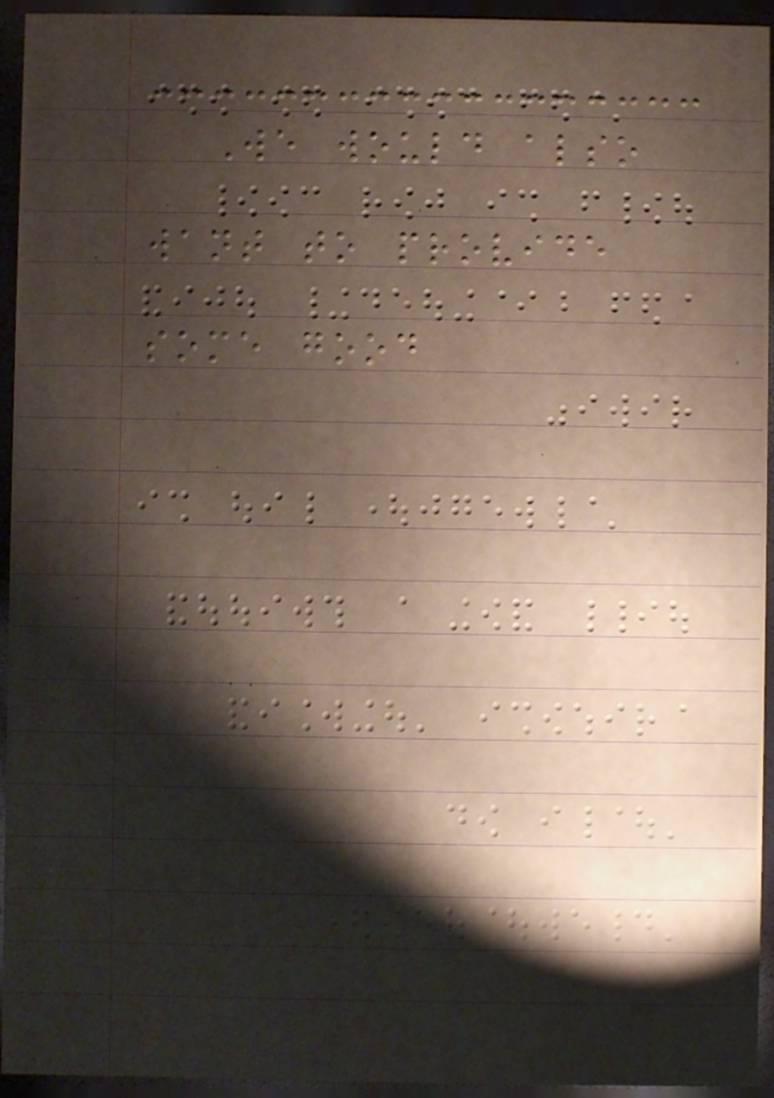We would also
want to provide
some good
